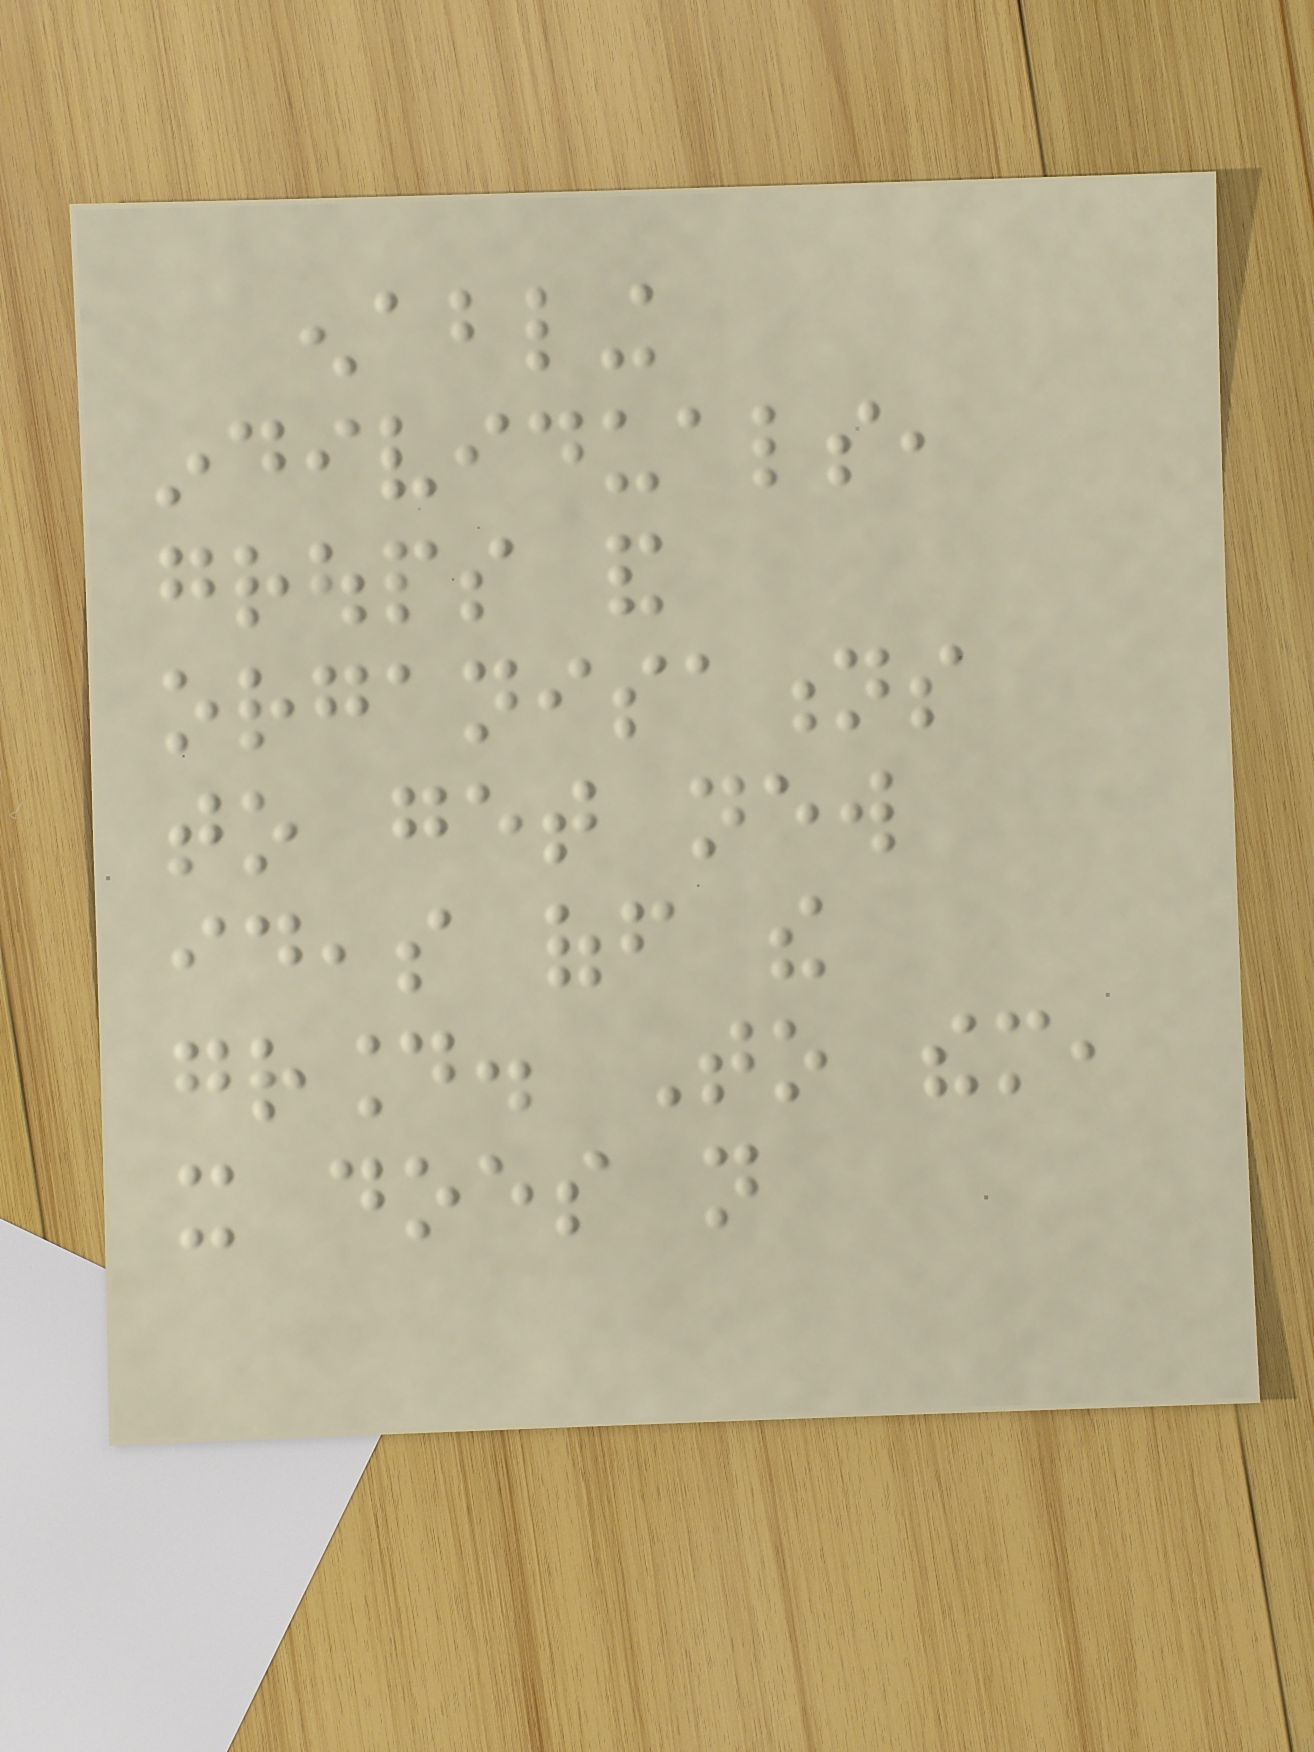enabling
individuals,
groups and
organisations
to get new
ideas off the
ground. To them,
it does not
